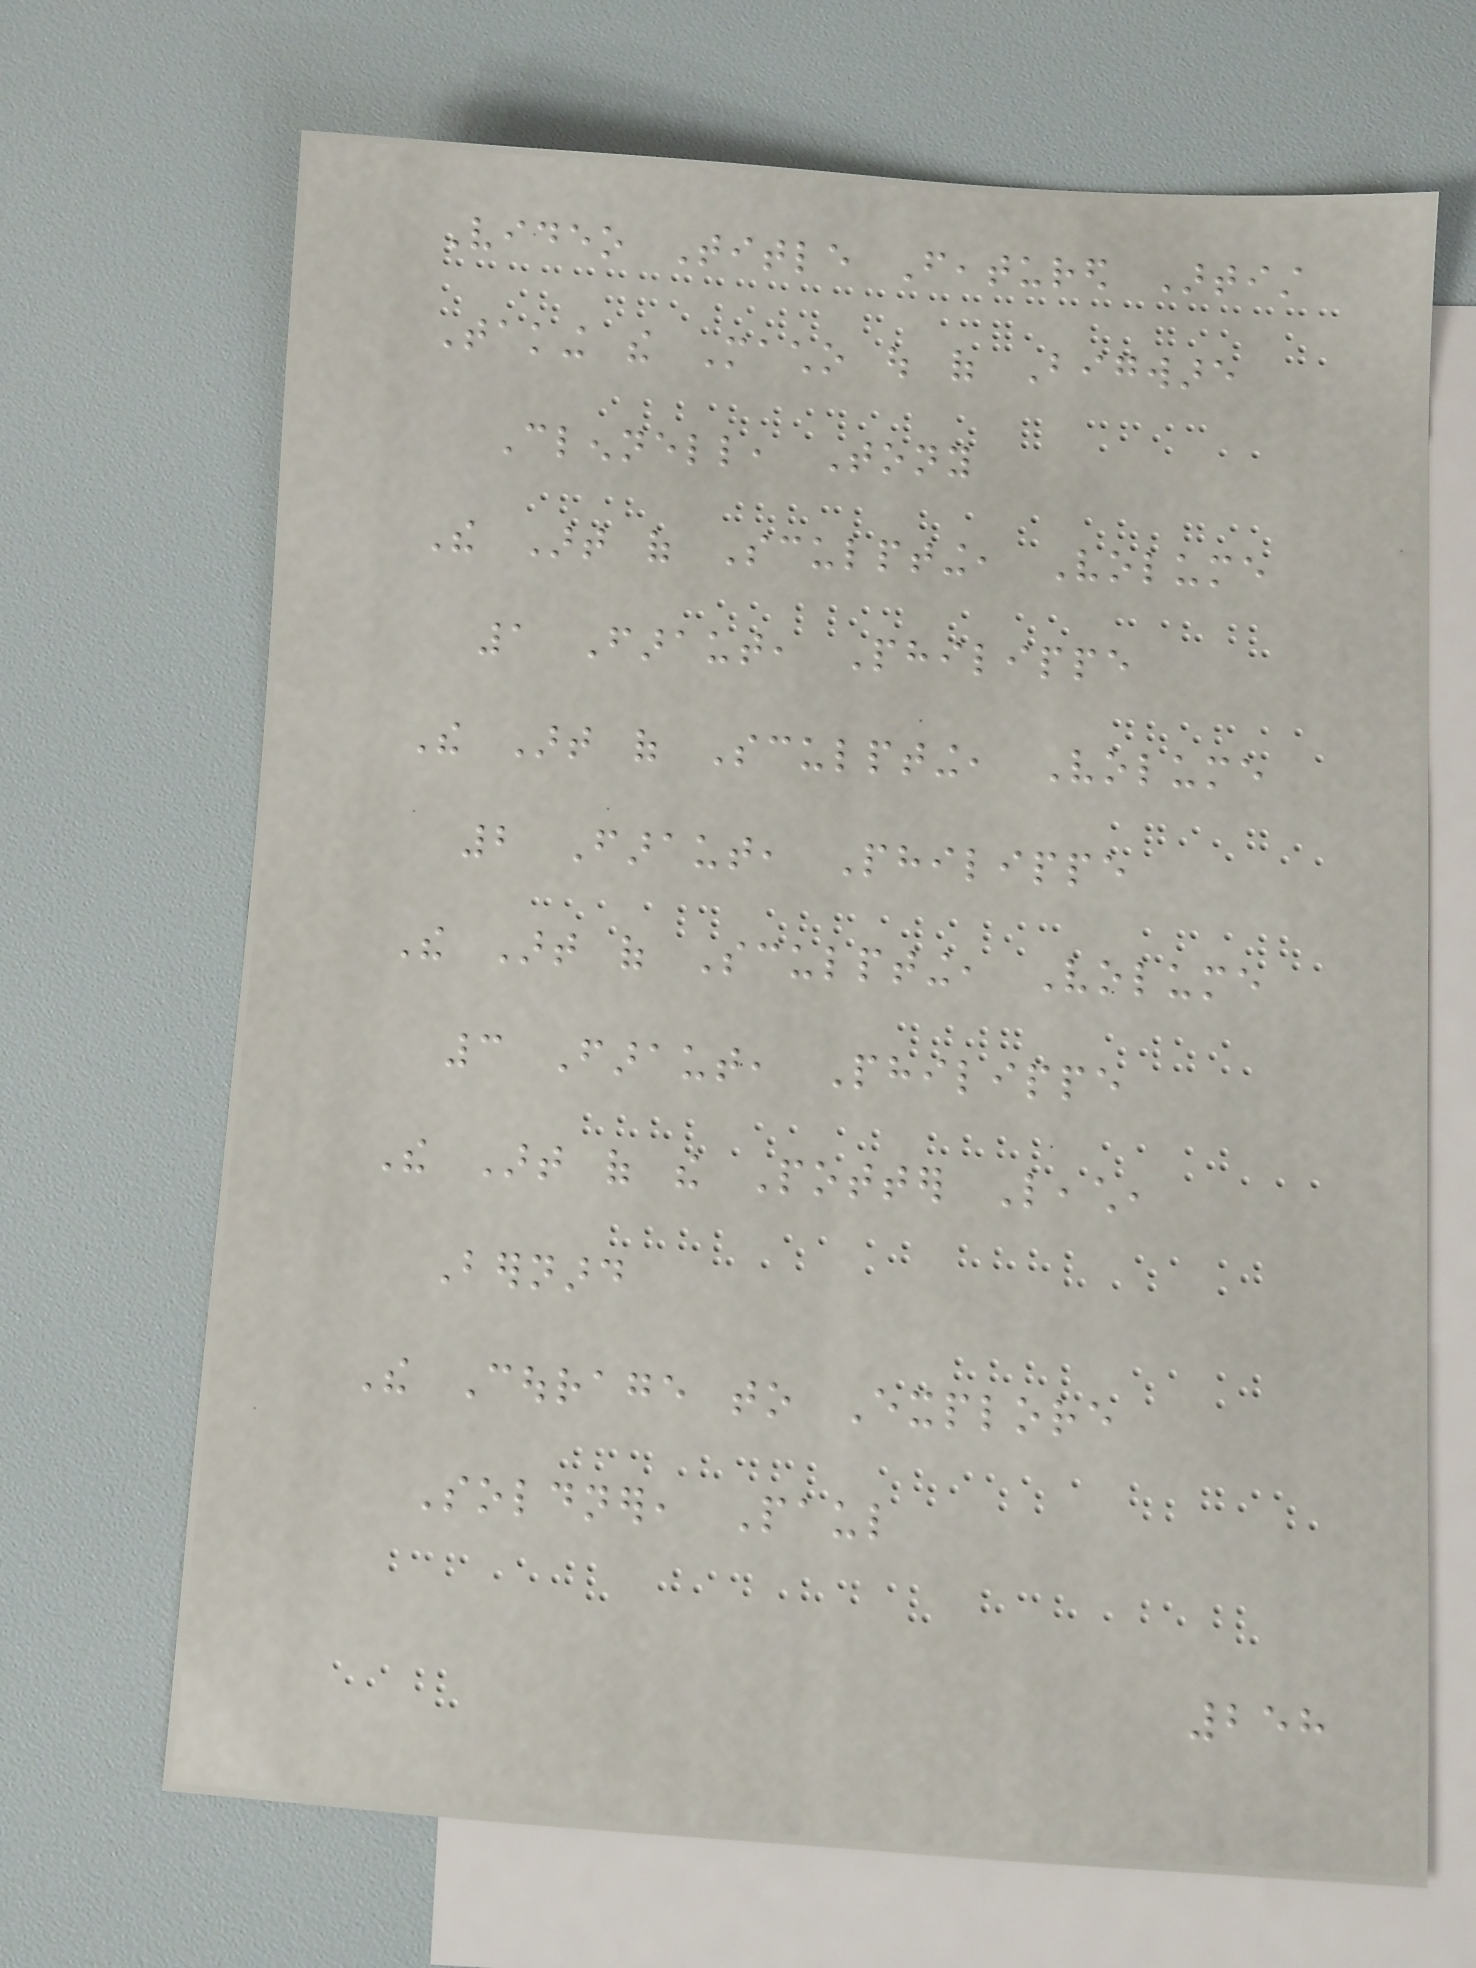Video Title Featured Artist
Taking the Macho out of Bigware
Clennell, Tony
The Art of Sculpting, Volume
1 Faraut, Philippe
The Art of Sculpting, Volume
2 Faraut, Philippe
The Art of Sculpting, Volume
3 Faraut, Philippe
The Art of the Potter Leach,
Bernard
The Courage to Explore
Soldner, Paul
258
